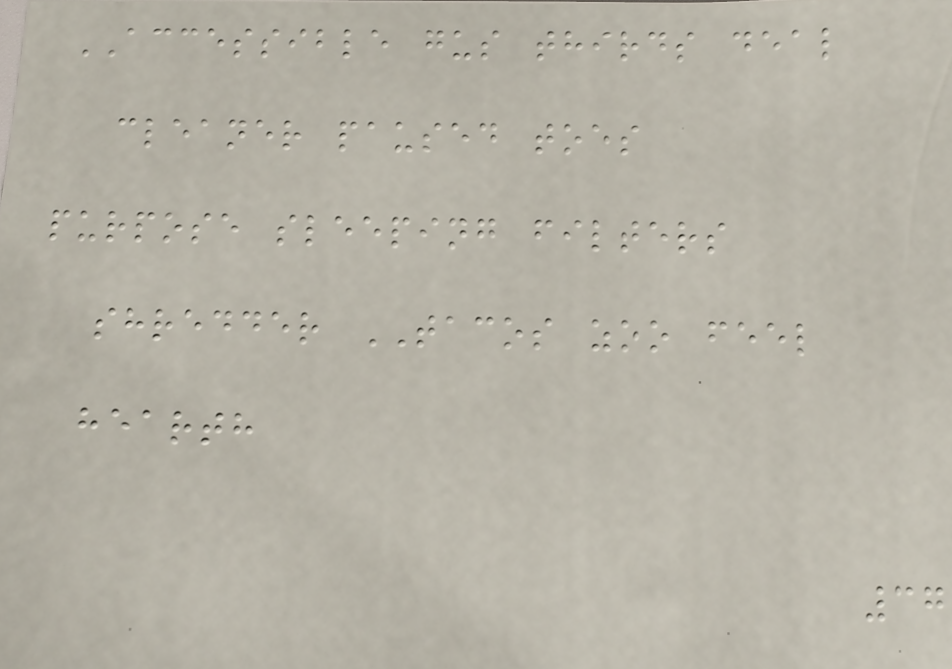ACCESSIBLE gus thirds deal
cleaner paused toes
purpose sleeping filters
shredder TACOS zoo feel
hearth
37
